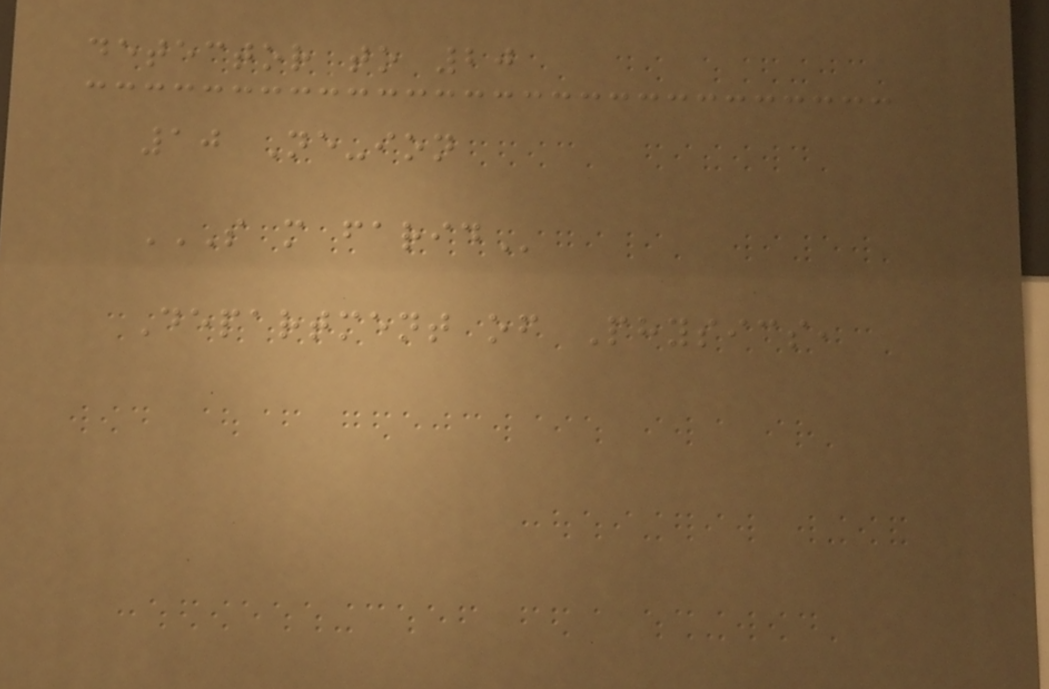detector to 20
10 Ne-ion
S M FARID
Department of Physics,
